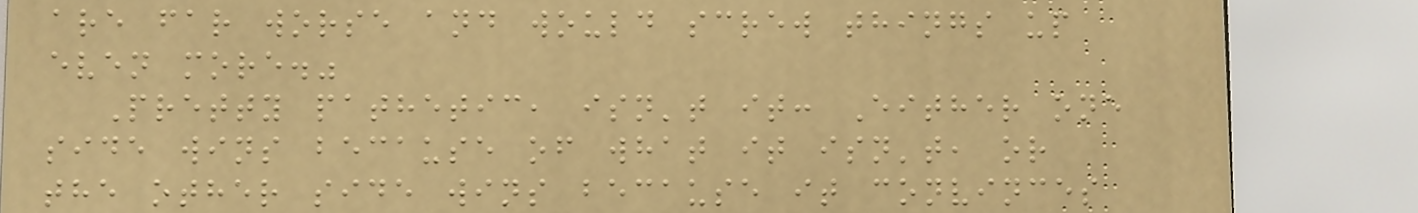are far worse and would screw things up
even more."
Pretty pathetic, isn't it: Either one
side wins because of what it isn't, or
the other side wins because it convinces
